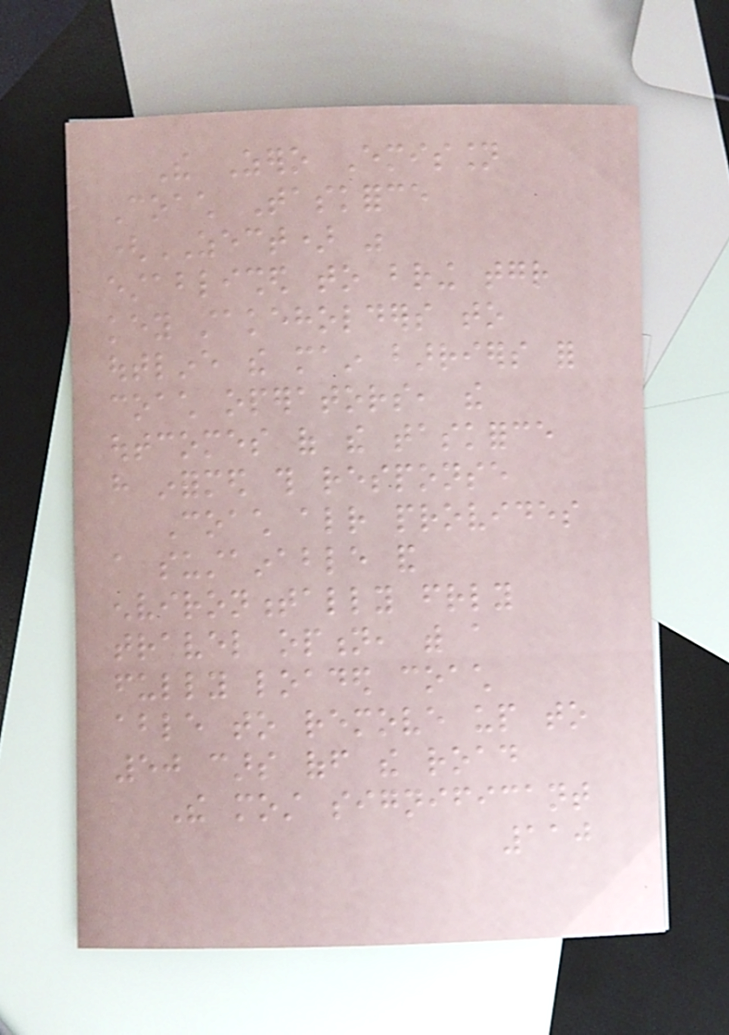The Zero Emission
Coach Taskforce
(ZECT) was
established to bring together
key stakeholders to
outline the main barriers for
coach operators, the
outcomes of the taskforce
have informed this response
Coach already provides
a sustainable and
environmentally friendly
travel option, with a
fully loaded coach
able to remove up to
50 cars off the road
The most significant
110
